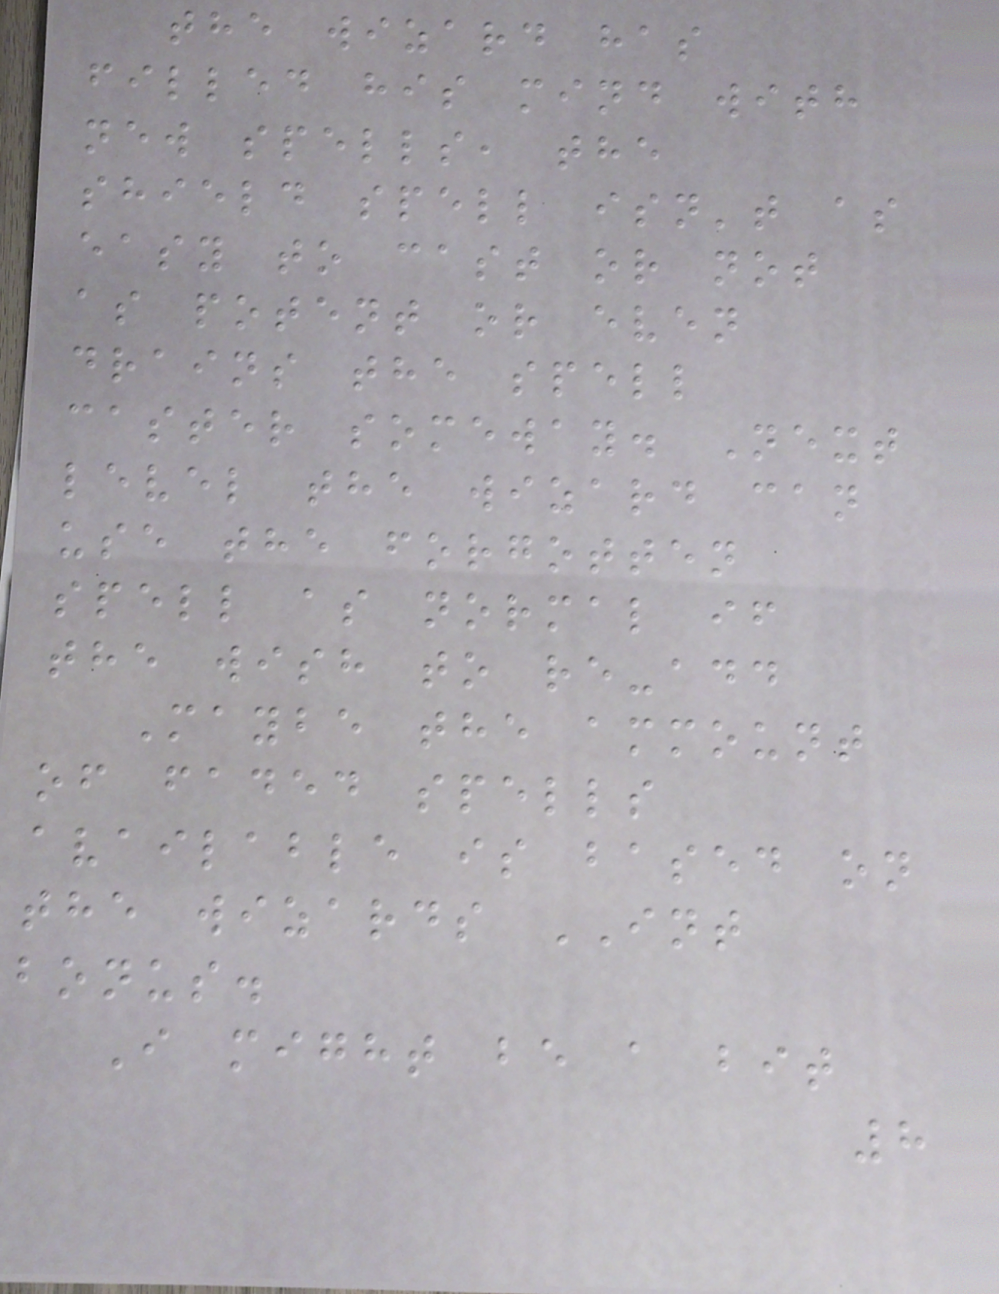the wizard has
filled his mind with
new spells, the
shield spell isn't as
easy to cast or not
as potent or even
drains the spell
caster someway. Next
level the wizard can
use the forgotten
spell as normal if
the wish to re-add
Maybe the ammount
of faded spells
available is based on
the wizards INT
bonus.
I might be a bit
8
